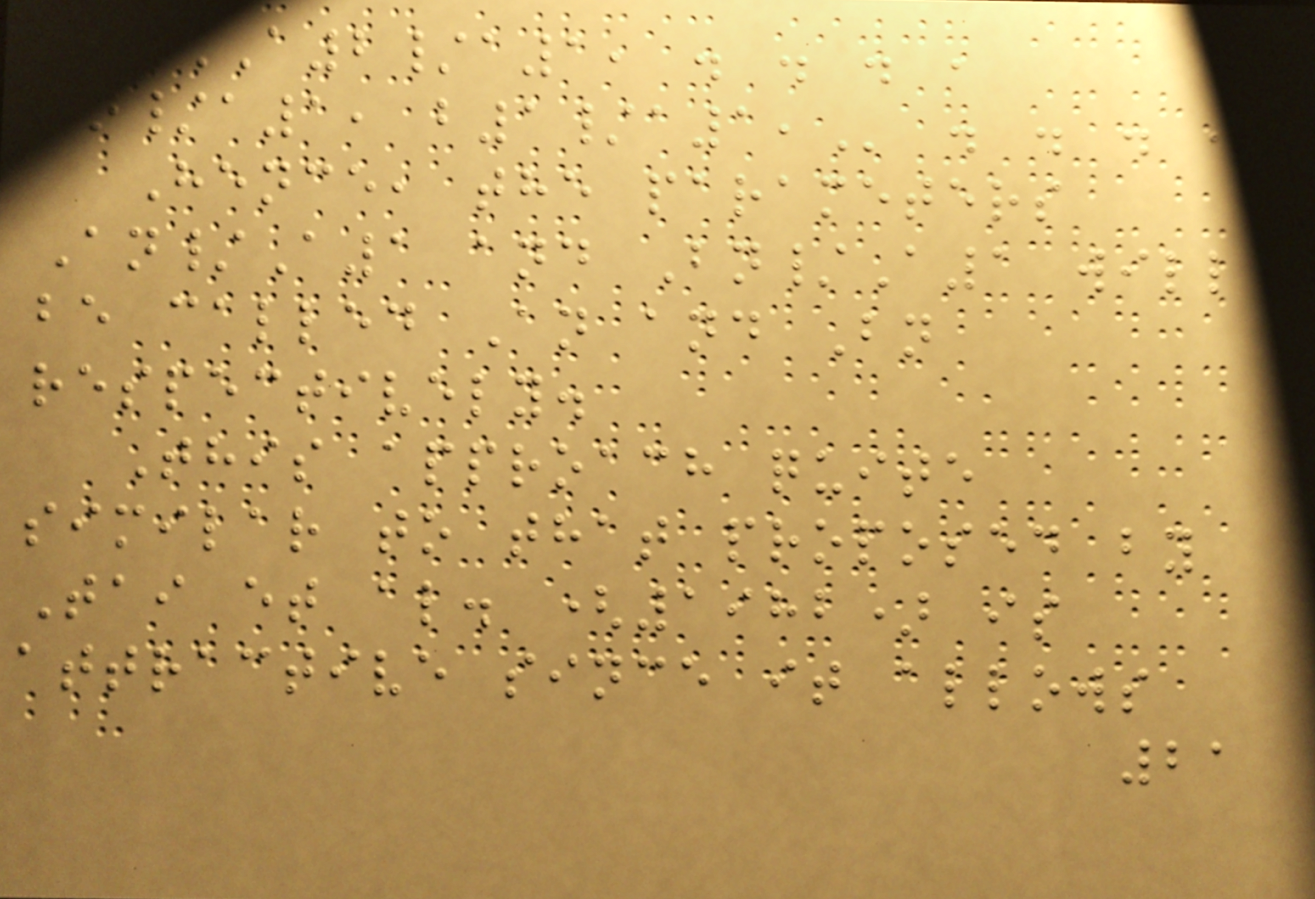A2/A1, . . . ,
AN/A1, B1/A1, . . . ,
Hence, the parameters
An/A1 and Bn/A1 will
be called An and Bn
respectively.
This approach quite
similar to that proposed by
Tai et al. (1982) is
attractive since it allows
21
